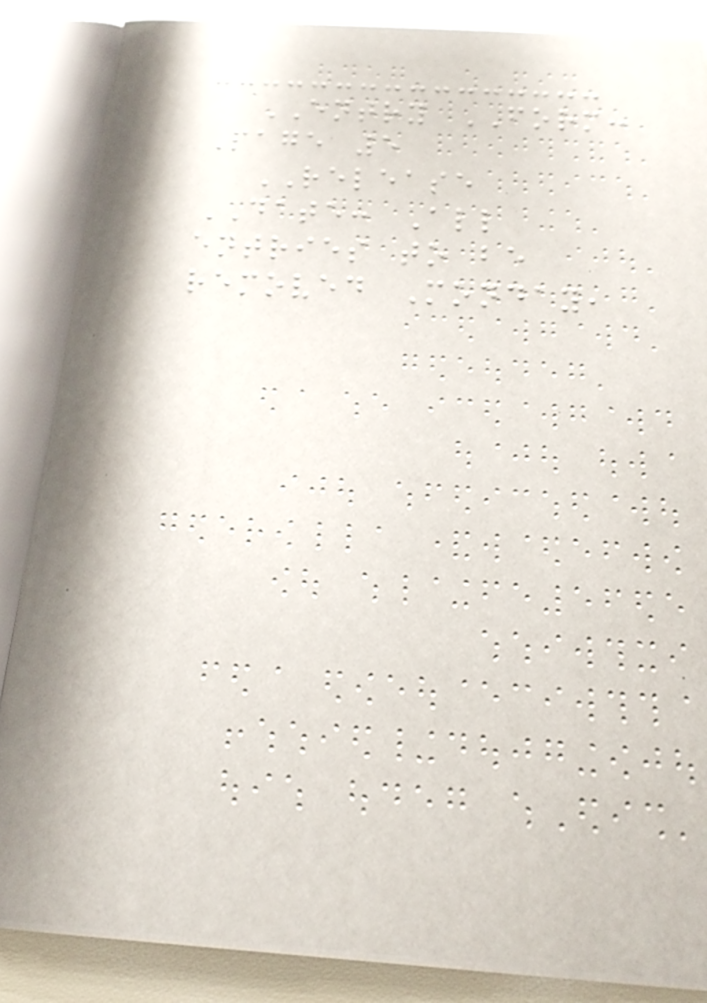ENTRY FORM:
Page 5
RELEASE
DATE: All
entries to be
removed Monday,
